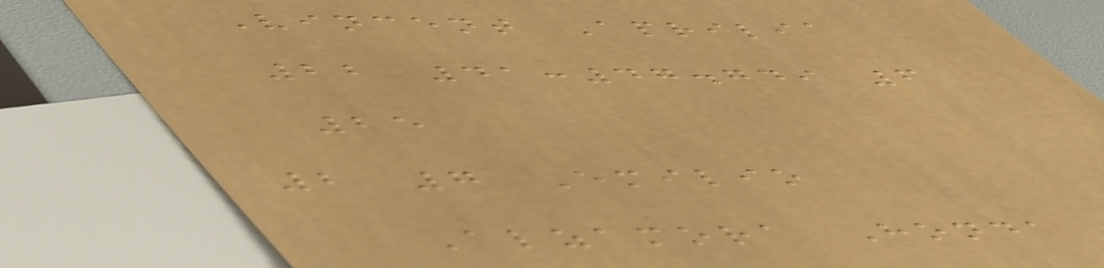Vincent Aprilia
22 41:47.749 6
25
2 7 Emilio
Alzamora Honda
